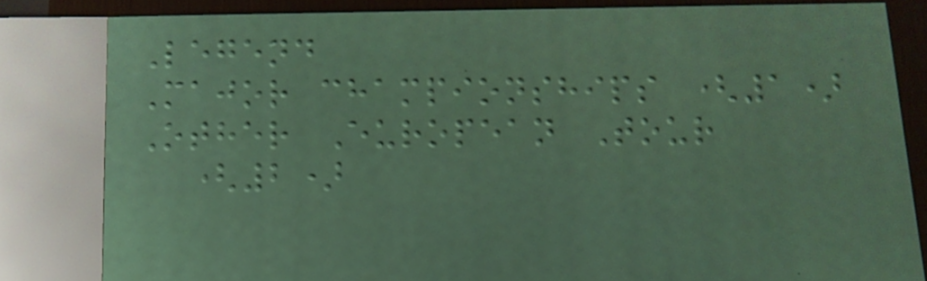Legend
Major championships (1)
Other European Tour
(2)
